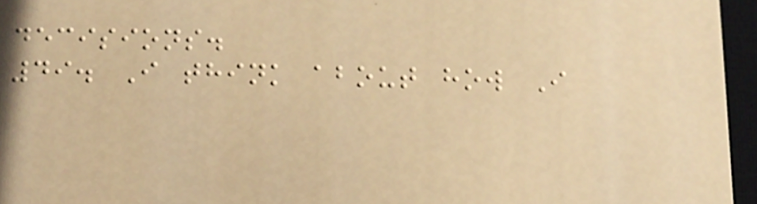decisions.
49. I think about how I
